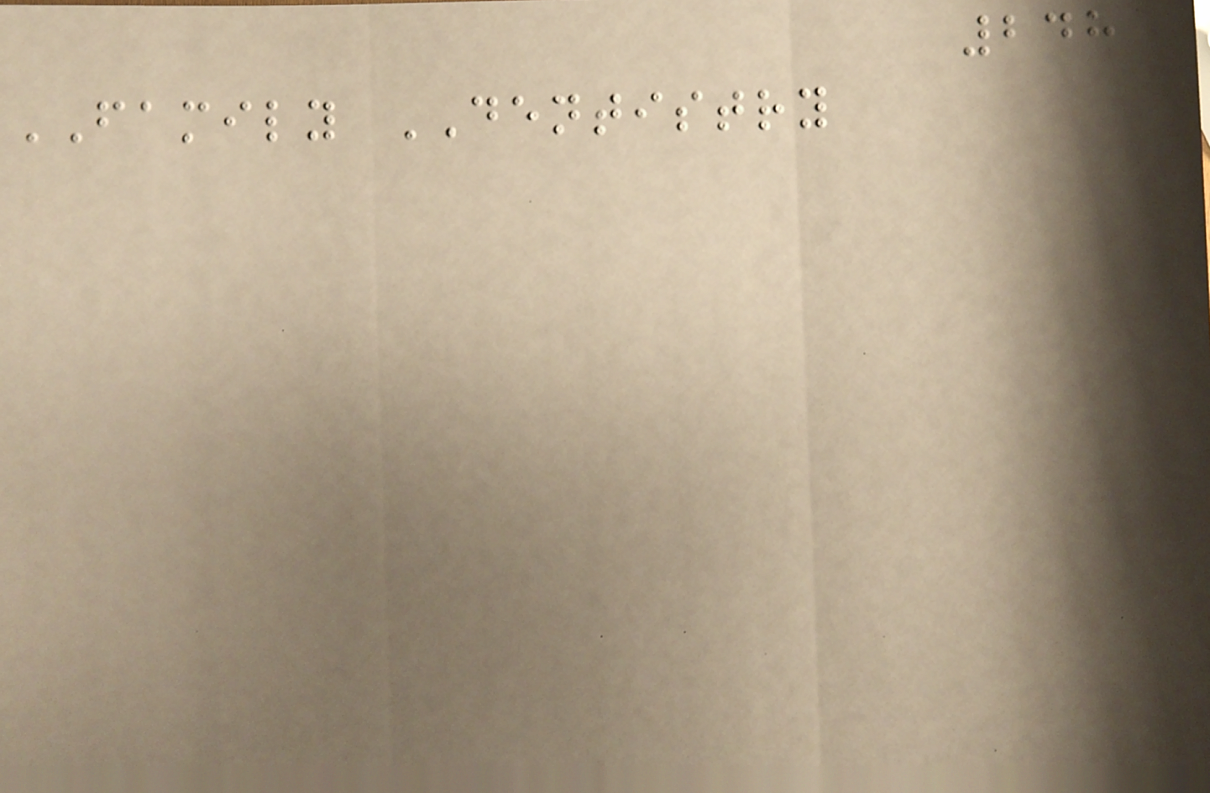248
FAMILY DENTISTRY
